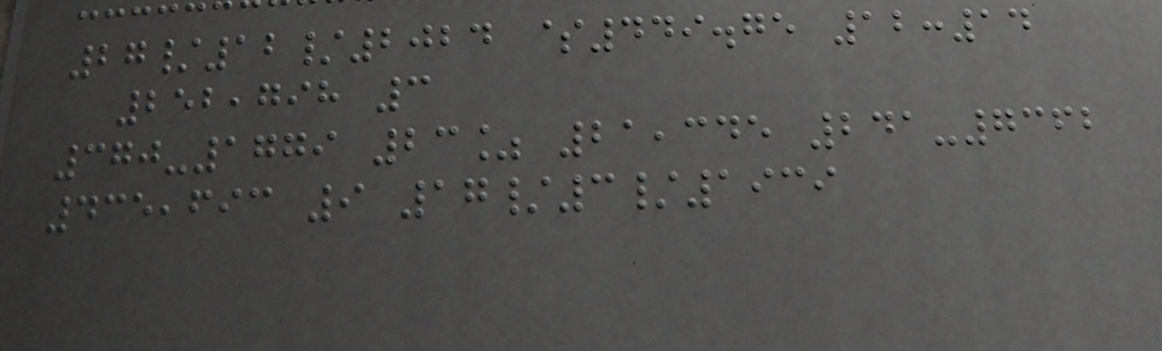27/12/2024 $449.75 12:14
252,798 3
370-1779 23% 21,345 241-7362
435,693 9 17/3/1939
